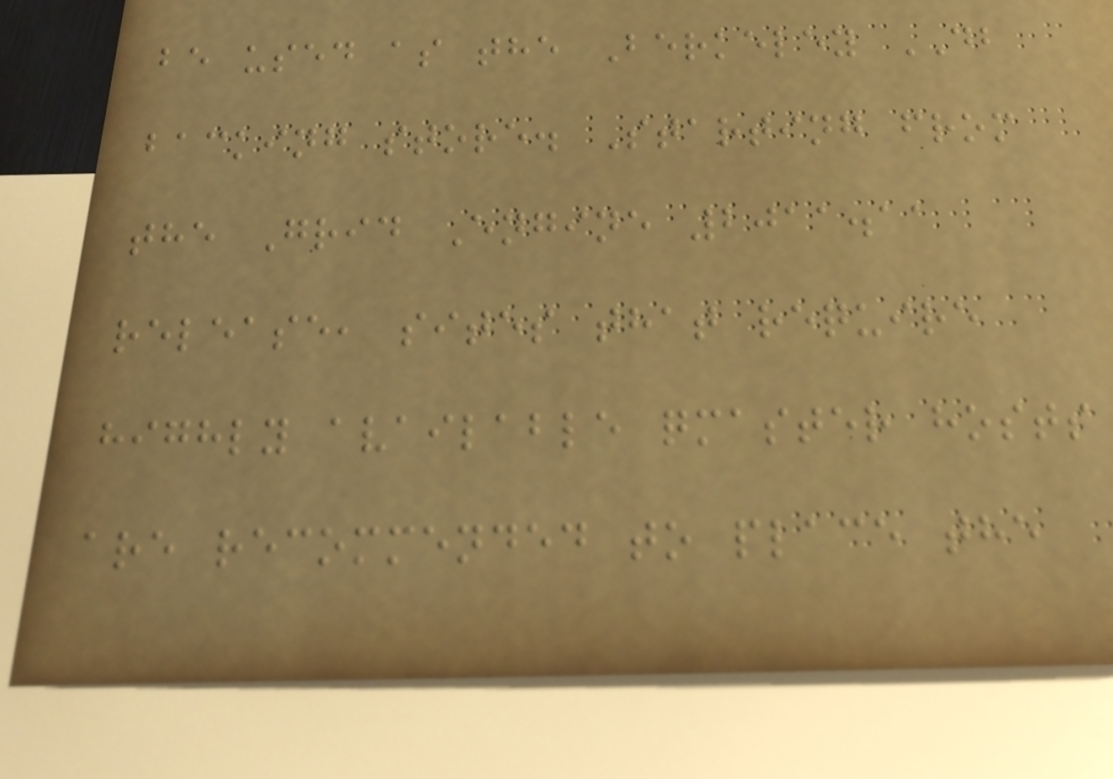be used as the Berkeley DB
backing store. Starting from
the Grid Engine 2011.11
release, sites that require
highly available qmaster hosts
are recommended to place the
